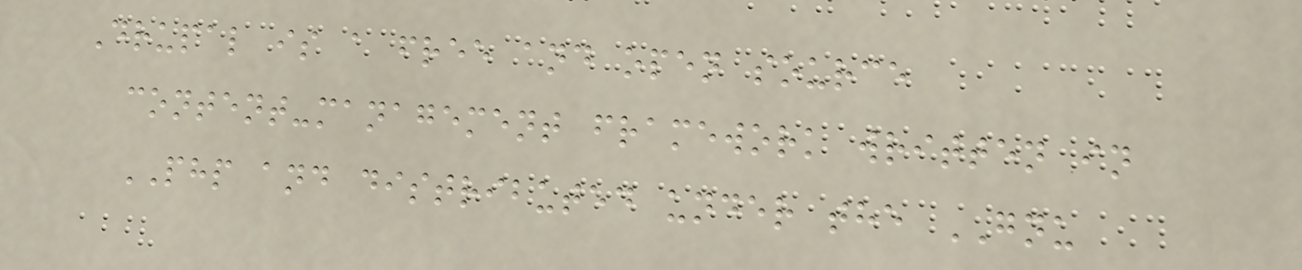Drupal is a free and open source
content-management framework written in
PHP and distributed under the GNU
